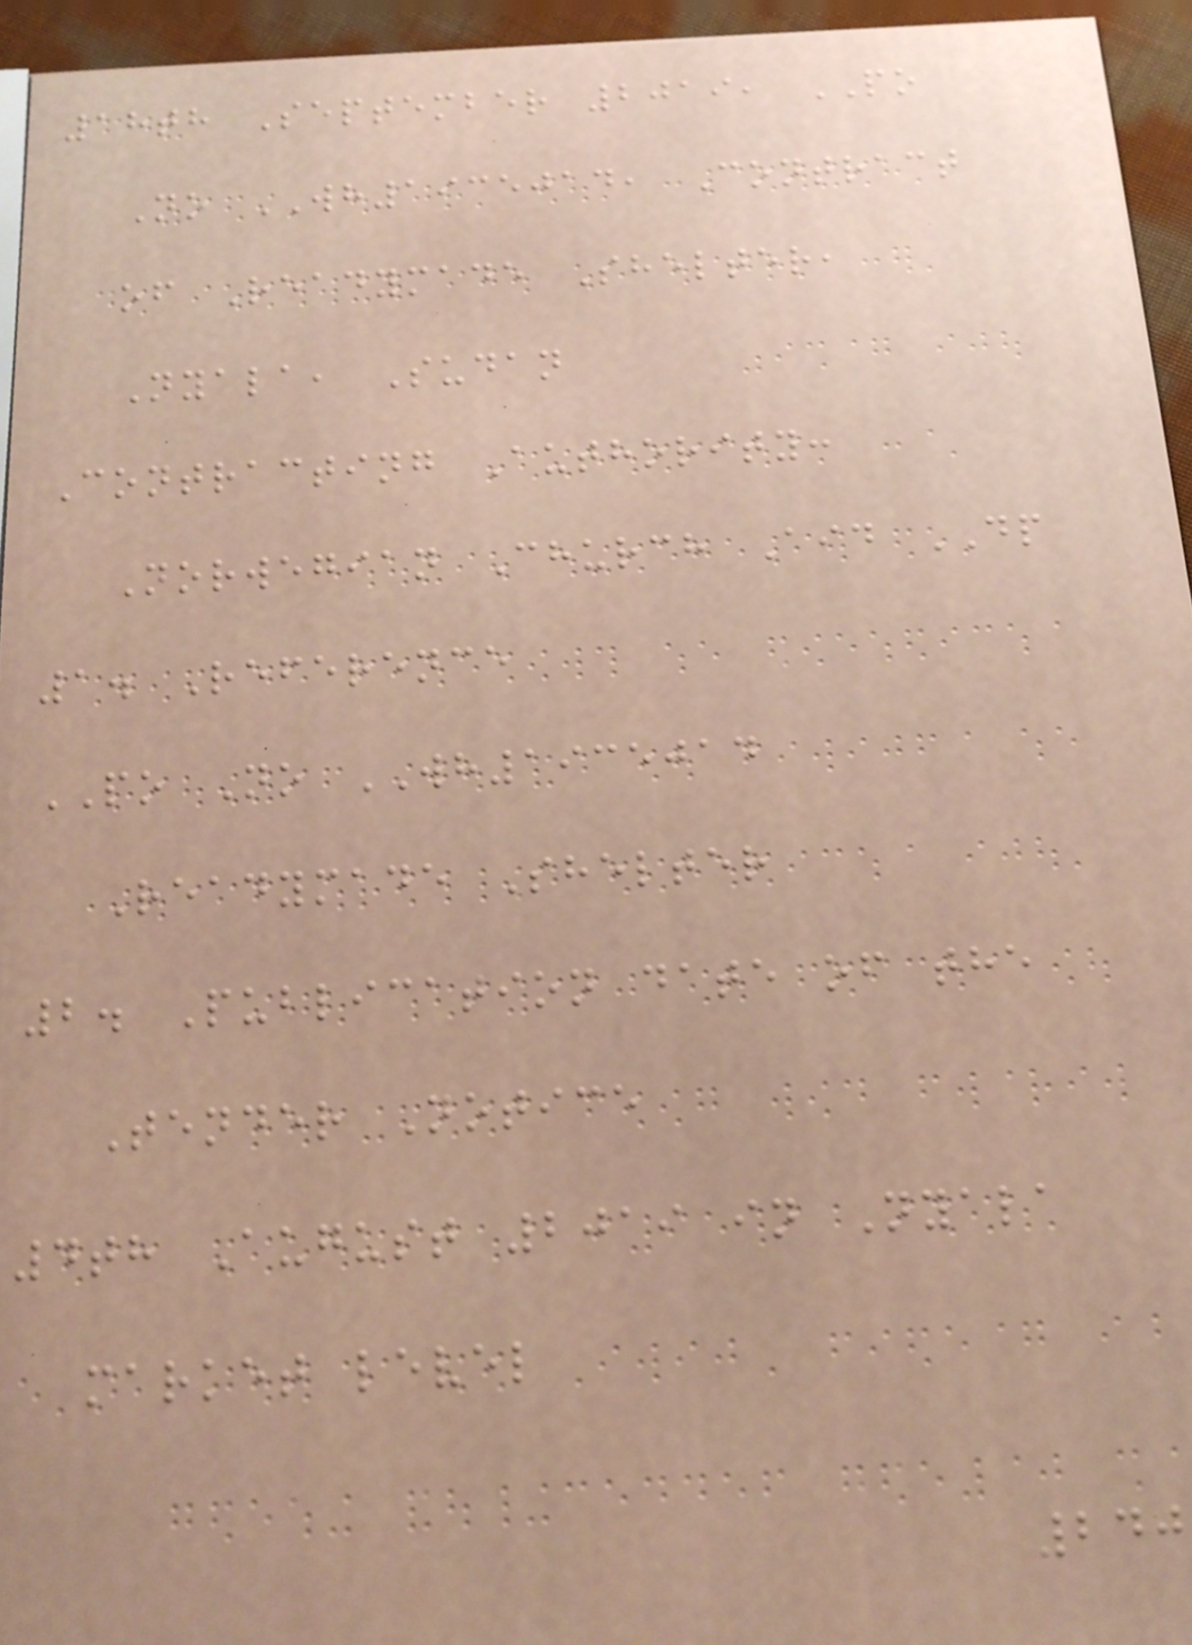18th September 2019, PO
No WH1935014, Contract
of Readymade Shelter,
Nyala, Sudan
Contracting Authority:
Norwegian Church Aid DP
1. Reference
PO No WH1935014
Readymade Shelter
2. Publication date of the
Tender Notice
4th August 2019 in Nyala
market level
240
